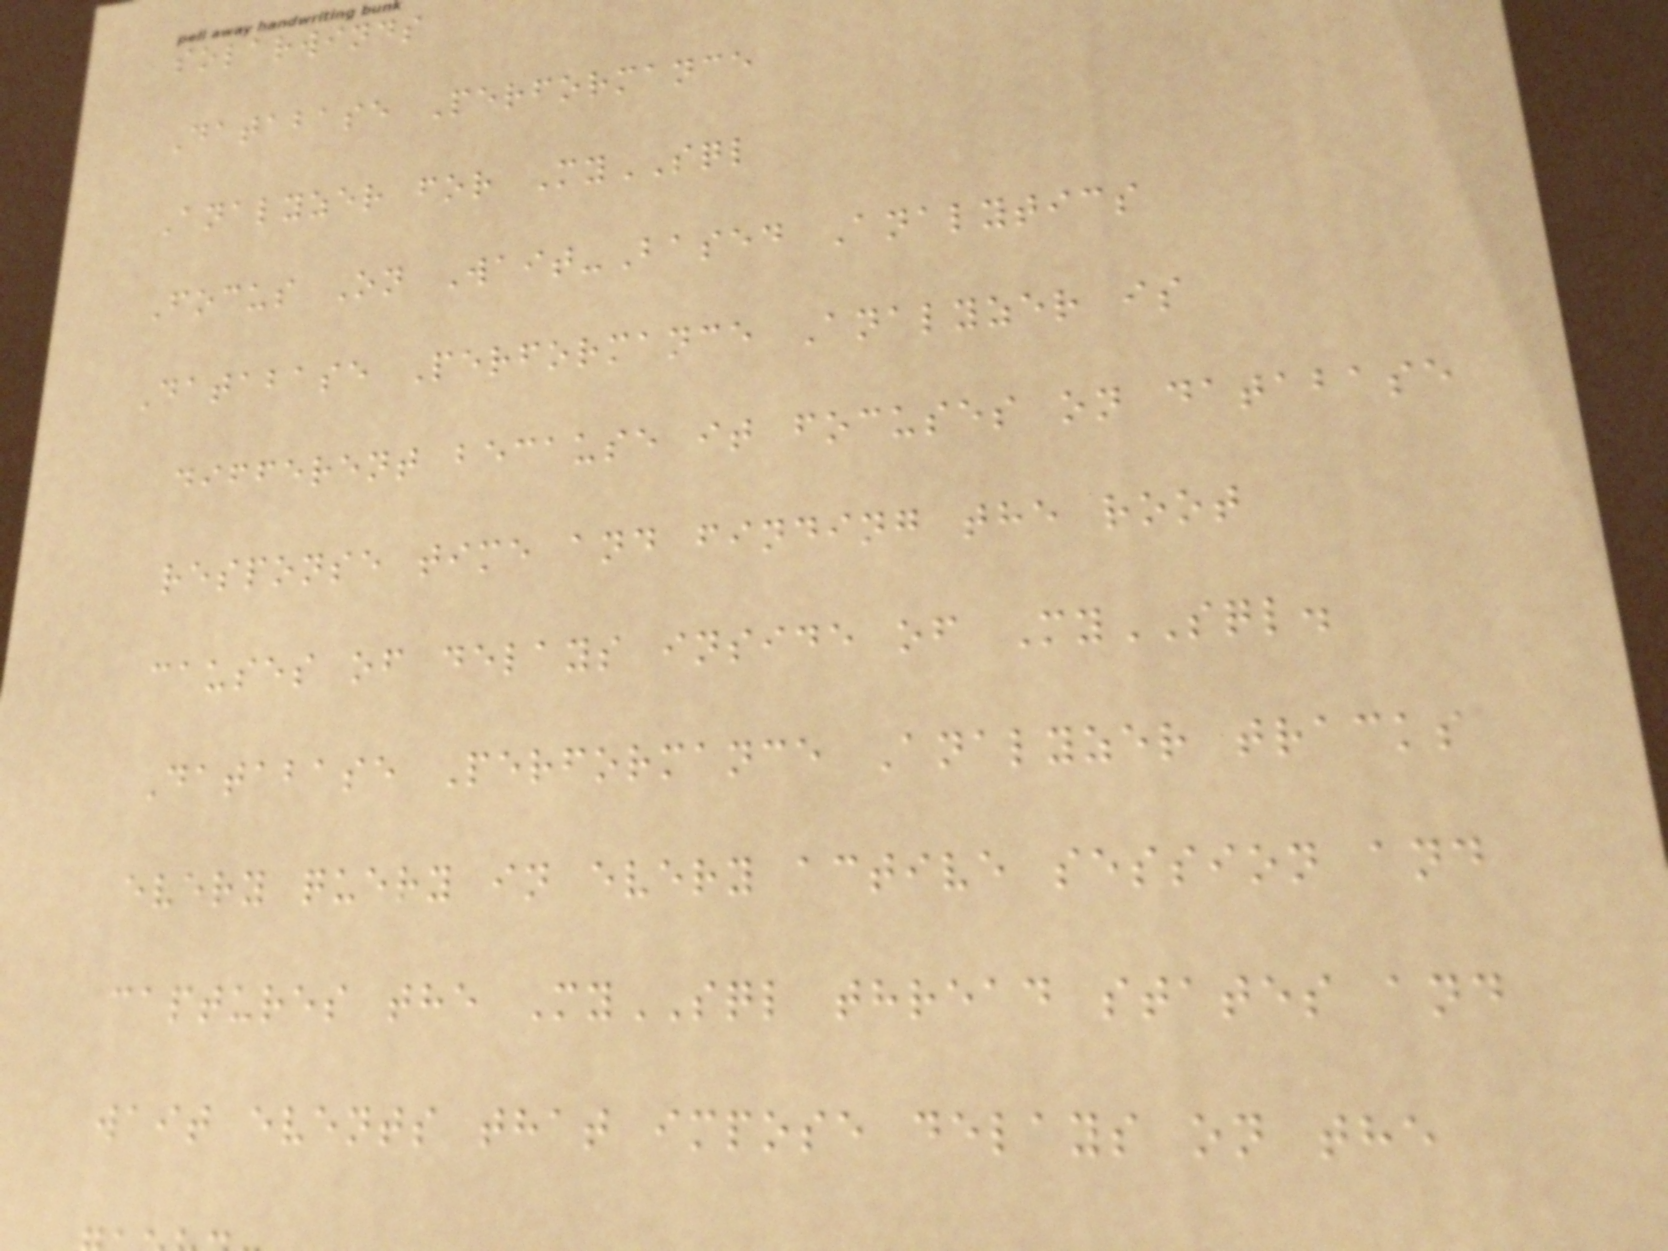solarwinds
Database Performance
Analyzer for MySQL
Focus On Wait-Based Analytics
Database Performance Analyzer is
different because it focuses on database
response time and finding the root
causes of delays inside of MySQL.
Database Performance Analyzer tracks
every query in every active session and
captures the MySQL thread states and
wait events that impose delays on the
